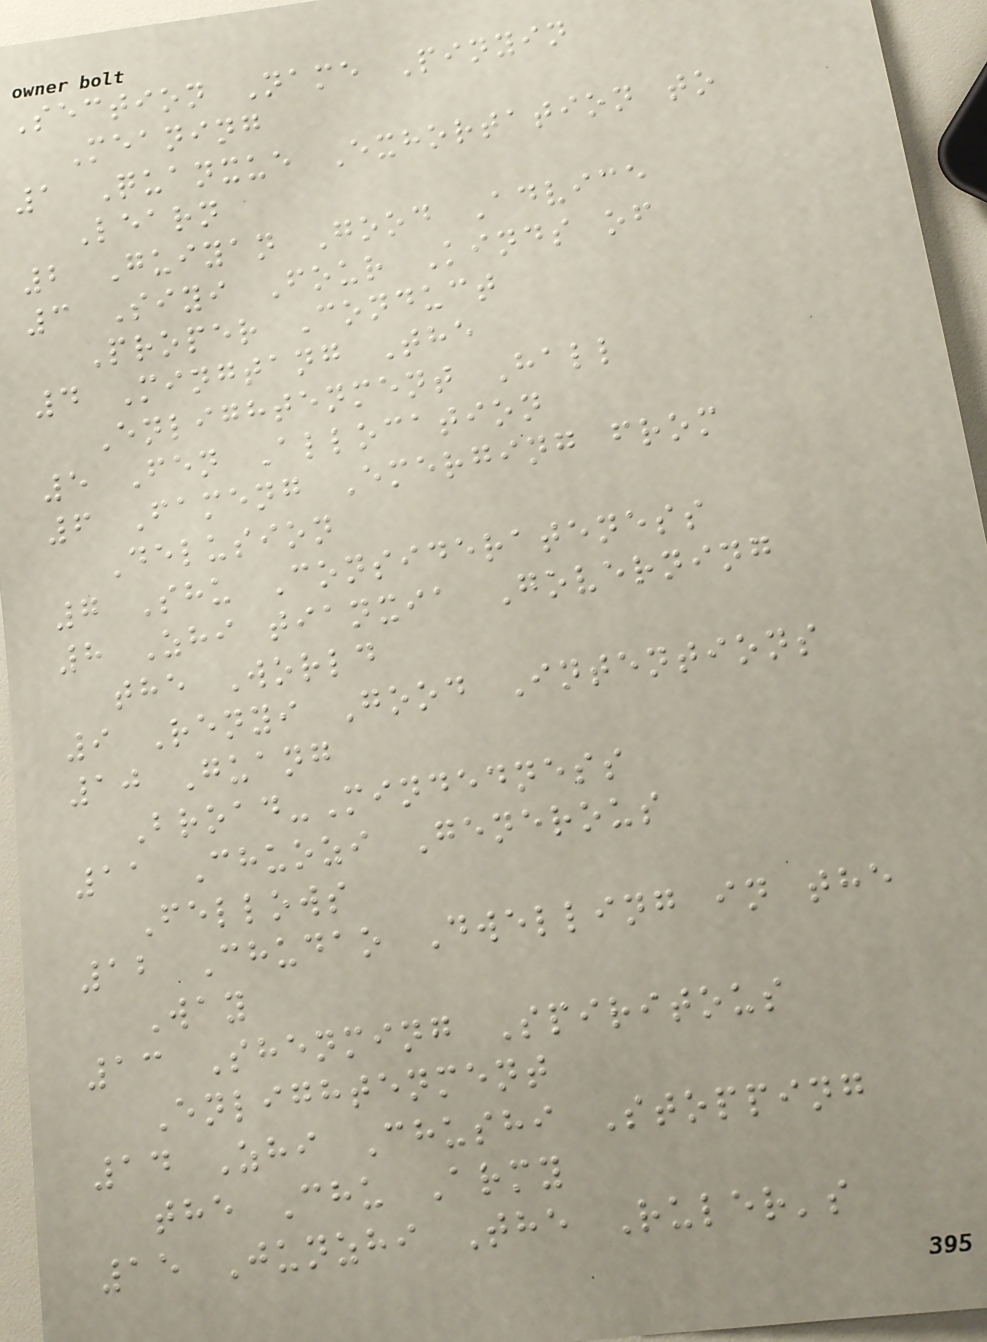Section Name Pinyin
Meaning
1 Quanxue Exhortation to
Learn
2 Guiyan Good Advice
3 Siyi Four Kinds of
Proper Conduct
4 Mingtang The
Enlightenment Hall
5 Fen Allocation
6 Fameng Emerging from
Delusion
7 Shu Considerateness
8 Zhi tianxia Governing
the World
9 Renyi Good Intentions
10 Guang
Broad-Mindedness
11 Chuozi Generous
Fellows
12 Chudao Dwelling in the
Way
13 Shenming Spiritous
Enlightenment
14 Zhi Chushi Stopping
the Chu Army
15 Junzhi The Ruler's
